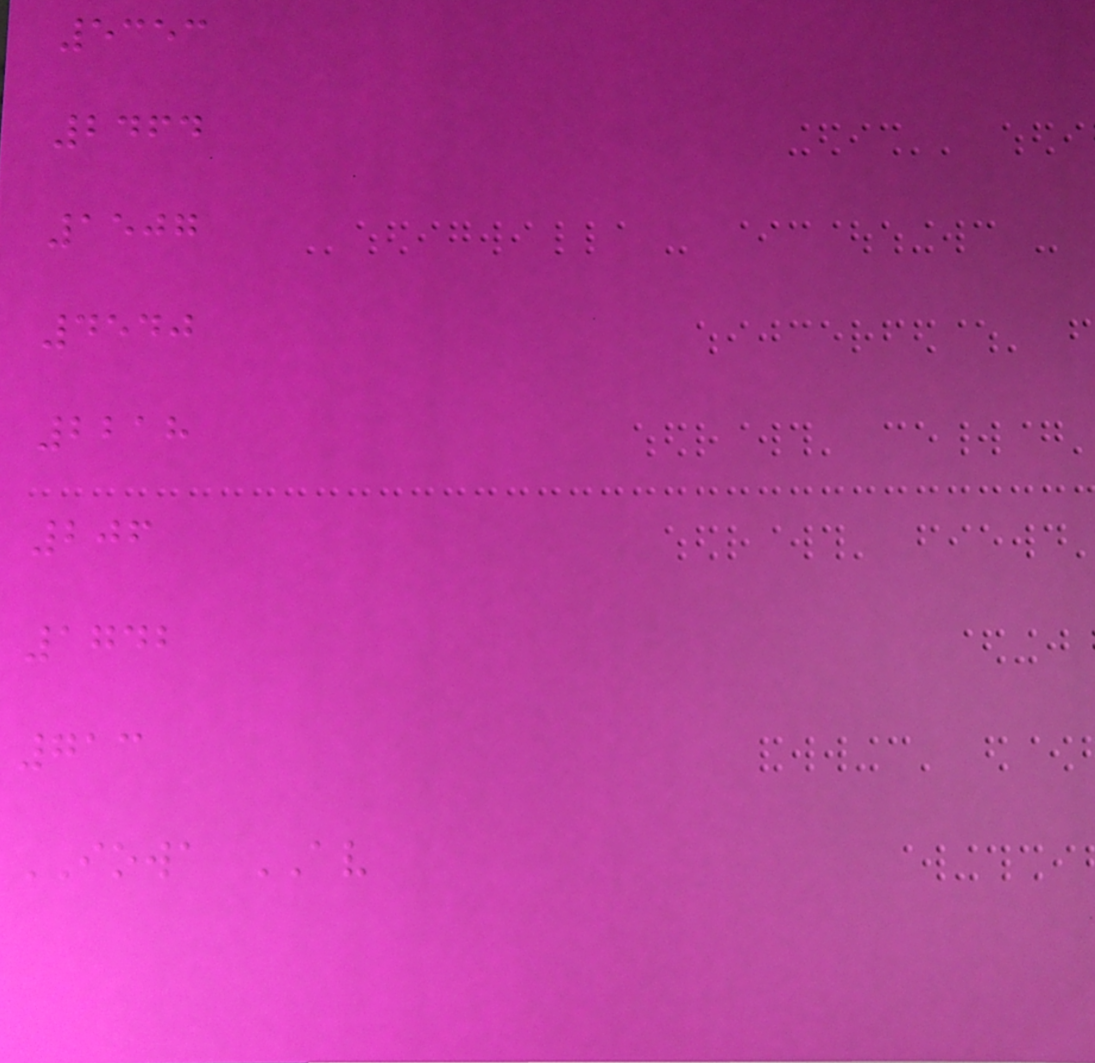5353
2464
1507
4540
2218
206
1742
713
IOWA AV
